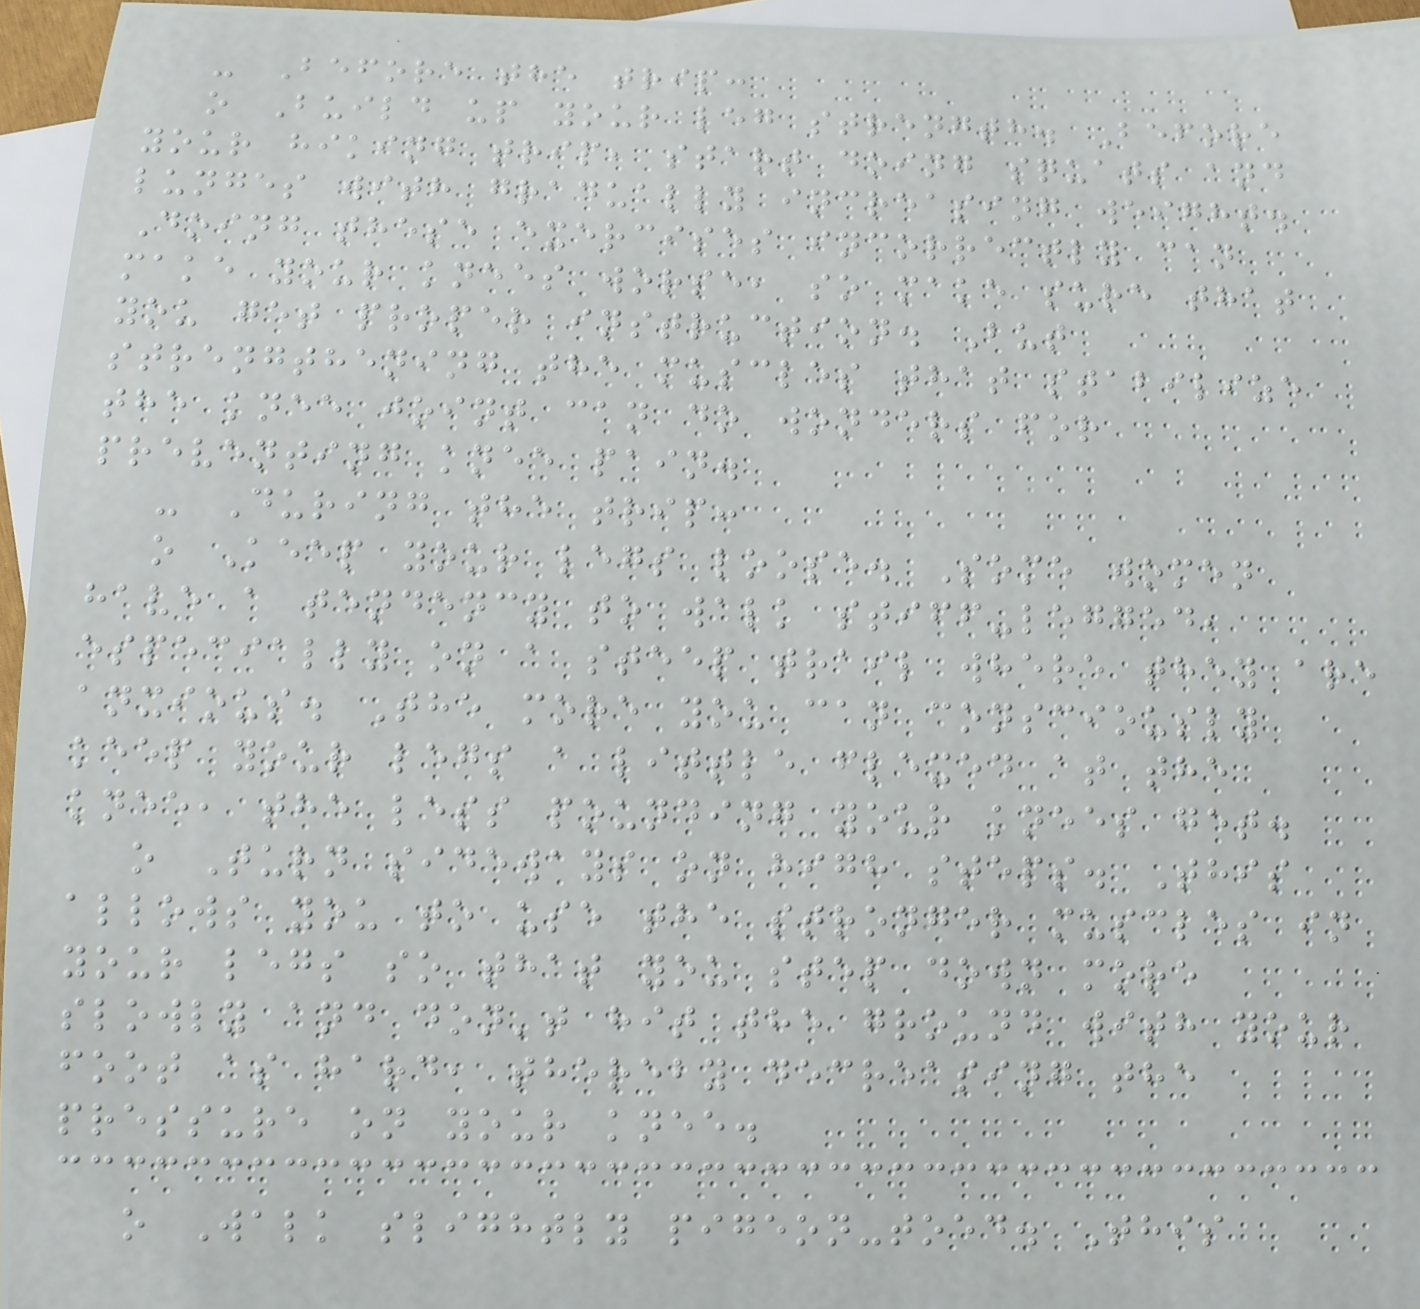- Before the trip:
o Build up your leg strength. Before
your hiking trip, start doing squats and
lunges with gradually increasing weight.
Doing these exercises incorrectly can
make your knees worse, so make sure that
you get proper instruction. But
strengthening the muscles that stabilize
the knee joint can do wonders for
preventing knee pain.
- During the trip:
o Keep your legs loose. Some women
have a tendency to walk stiff-legged,
especially on a steep trail where they are
anxious. The more you can consciously
keep your legs a little flexed at the
knee, the less pounding your knees get.
o Turn sideways on high steps. This
allows you to use the stronger muscles in
your legs so that you step down more
slowly and don't hit the ground with your
foot as hard, thereby decreasing the
pressure on your knee.
o Walk slightly pigeon-toed. This
